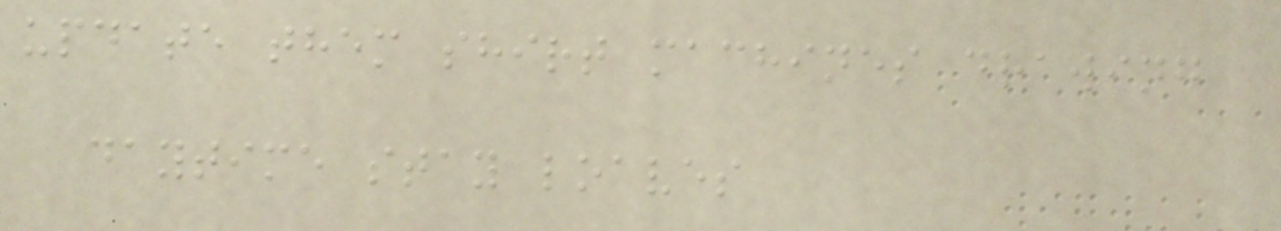update them shirt machines drawing
daytime stay loaves
